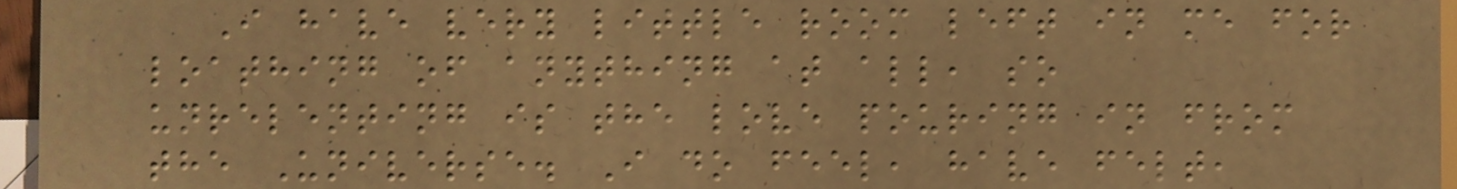I have very little room left in me for
loathing of anything at all, so
unrelenting is the love pouring in from
the Universe. I do feel, have felt,
